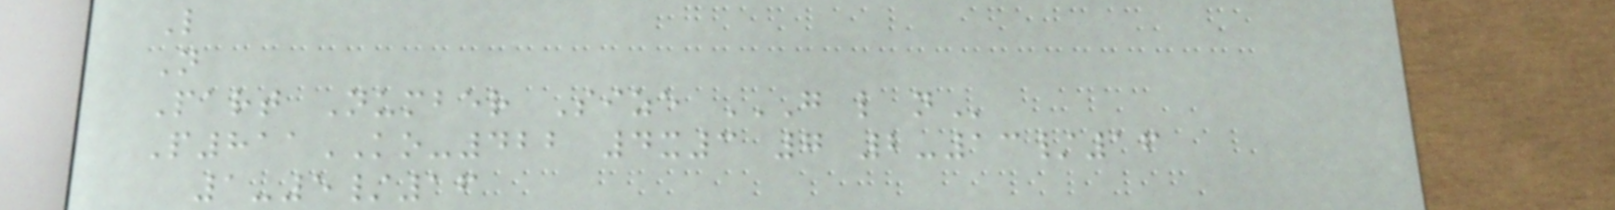L
N
Part Number Size G L N
P811KO-422 4x3 7 2-13/16
1-5/16
